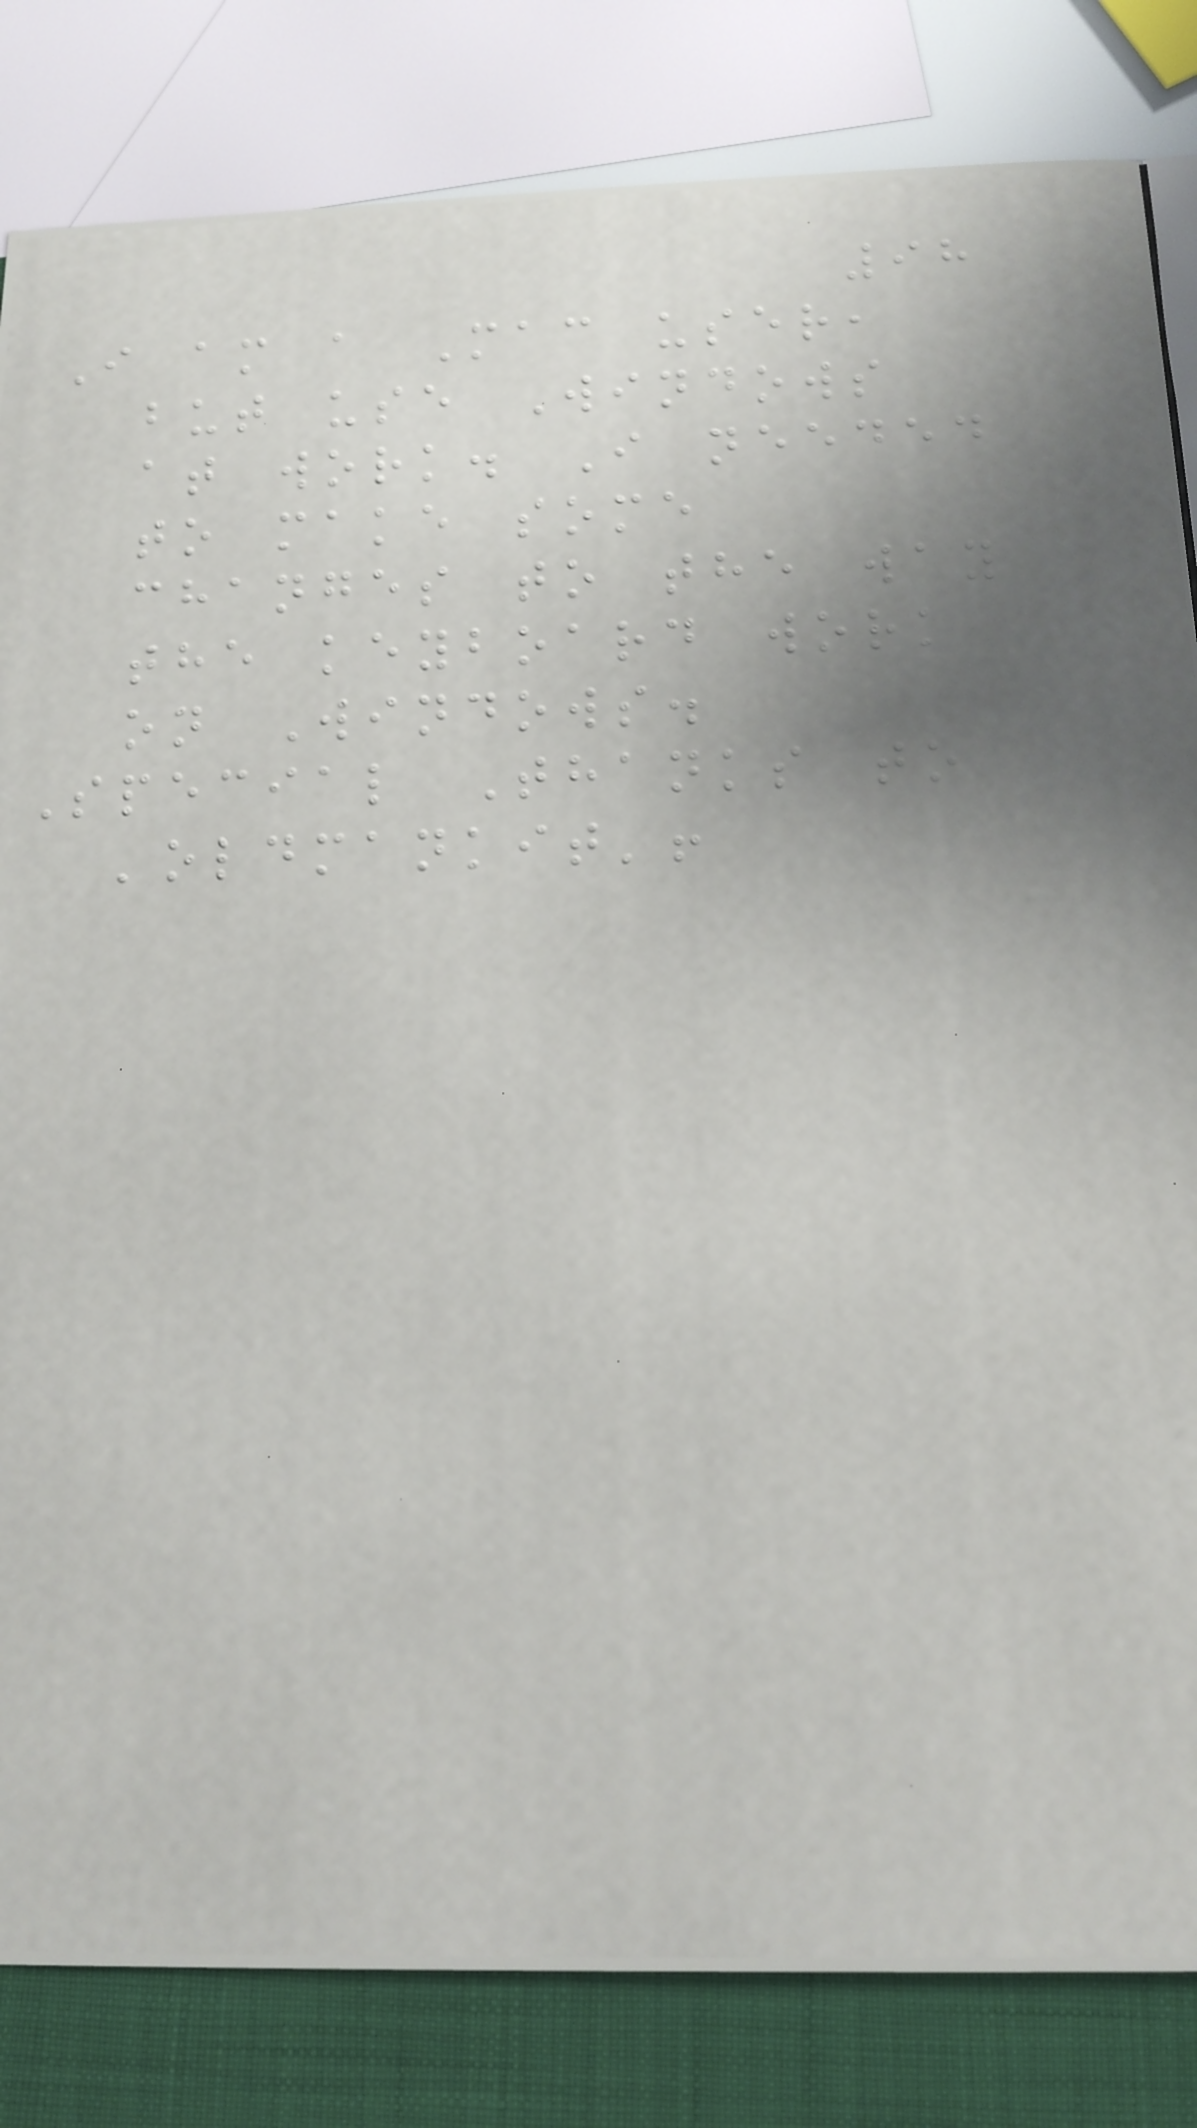98
I am a Mac user,
but use Windows
at work. I needed
to make some
changes to the way
the keyboard work
on Windows.
Special Thanks to
'oldmankit'!
